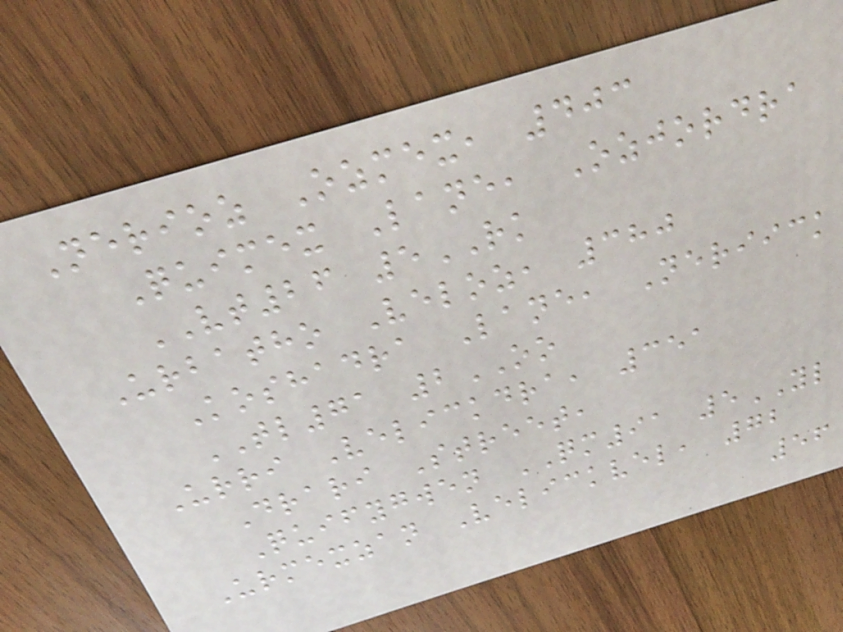Nerioz Ozmex, 403
Quimex Lane, Ozjordra
VT26 5RK
Urbatho Veloz, 380
Koshadra Lane, Neriick
TL71 2OO
Urri Velickdra, 351
Drari Street,
Quifygwen QM91 5YL
Urmexzan Velickvel, 72
56
